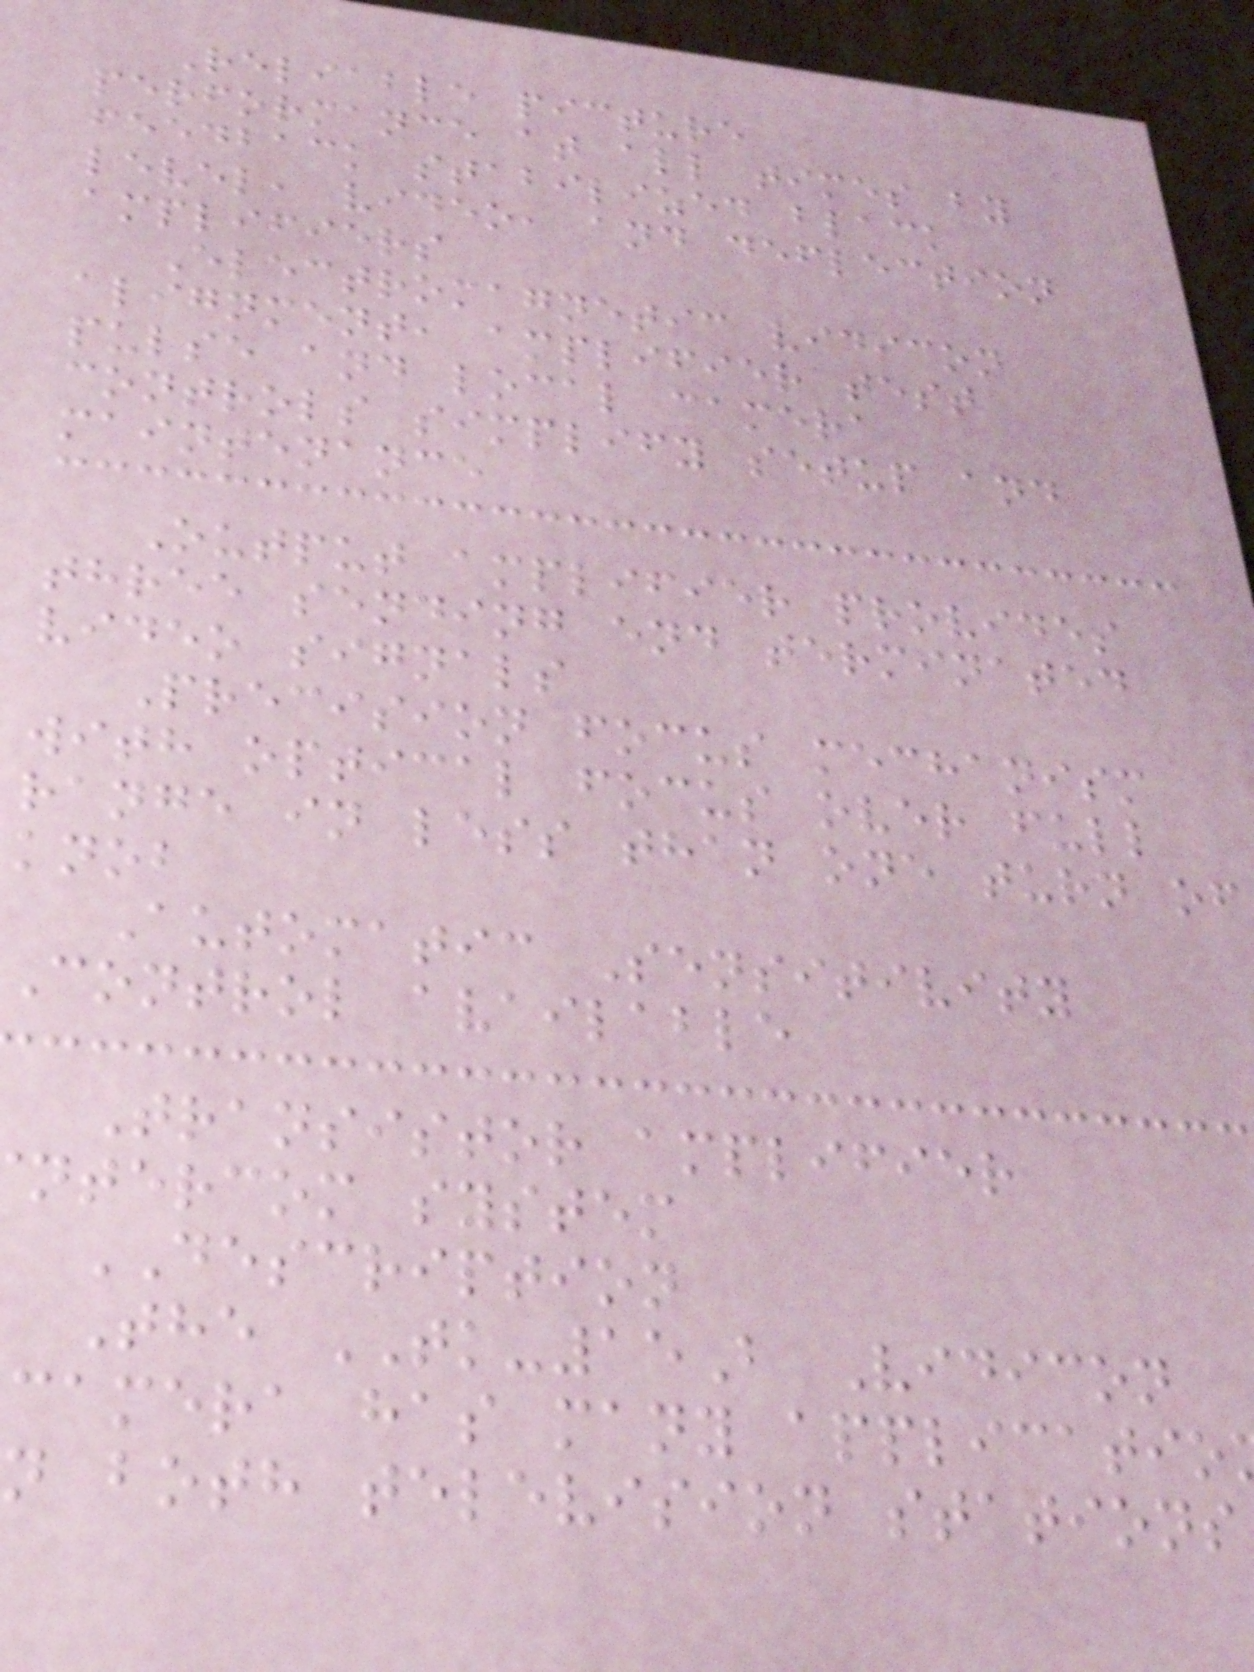Reliable picture
performance at all times by
feedback stabilized black
level, video, and deflection
amplifiers
Electromagnetic vidicon
alignment, amplifier test
pulse and local camera
controls simplify setup and
maintenance
Output amplifier provides
three sending end terminated
video signals
Precision focus mechanism
with optical focus over full
range in less than one turn of
knob
Automatic Sensitivity
Control available
Transistor amplifier
ntercom system
DESCRIPTION
The TK-15B Vidicon
camera has many applicatio
n both television stations
